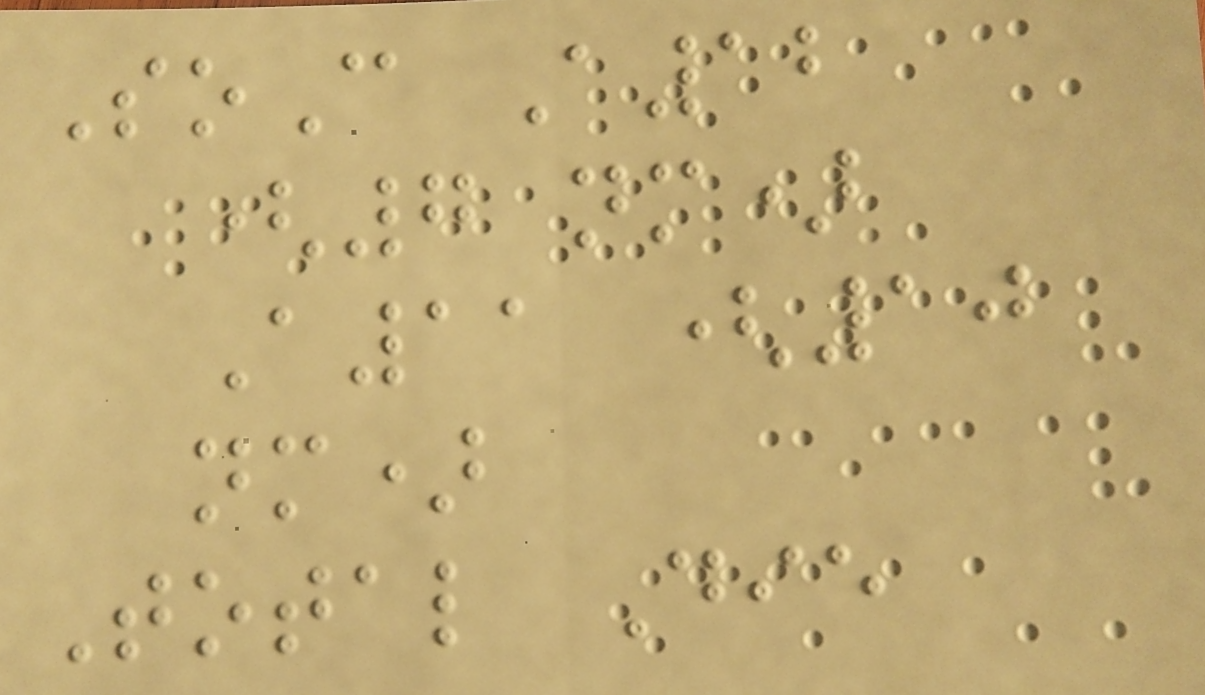SoC A12
(7 nm)
A11 (10
nm)
Total Die
